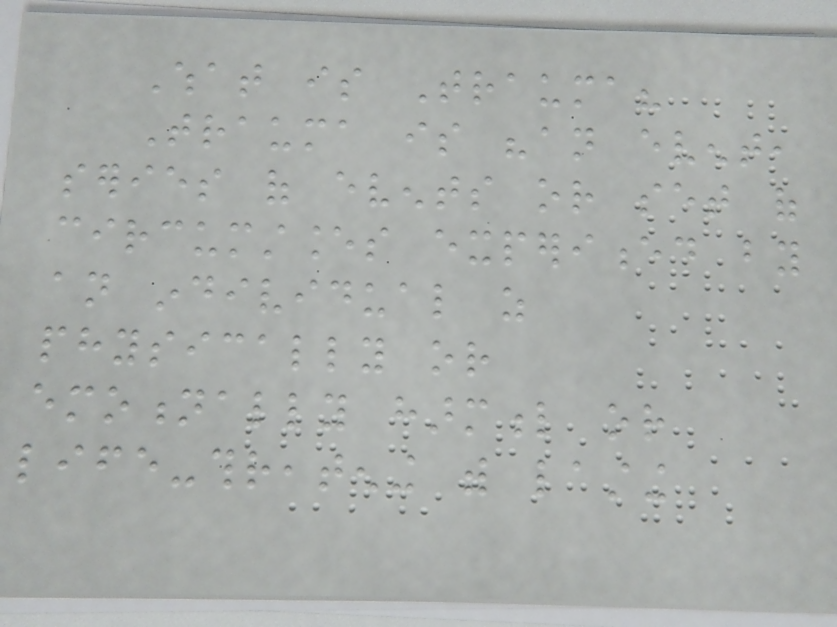What is Trauma?
Trauma is "an event,
series of events or set of
circumstances experienced by
an individual as
physically or
emotionally harmful or
life-threatening with lasting
